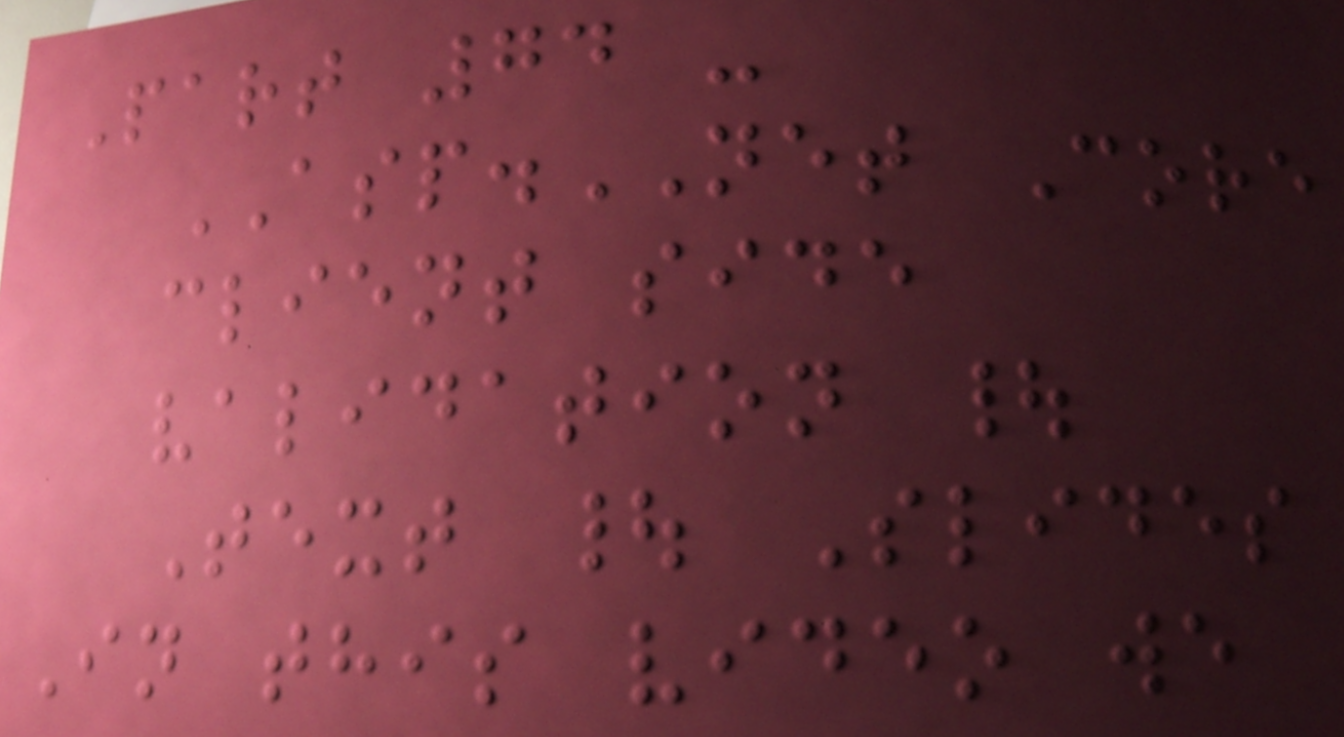Part 74 -
ASP.NET Core
client side
validation |
Text | Slides
In this video we
